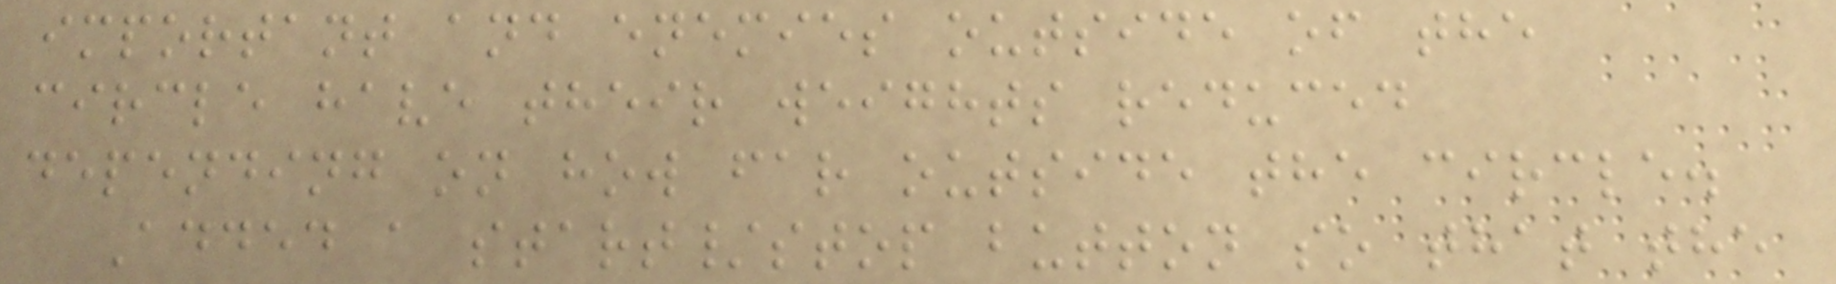important and enemies outside of the
circle have their weights reduced
depending on how far outside the circle.
Added a start/stop button so that the
